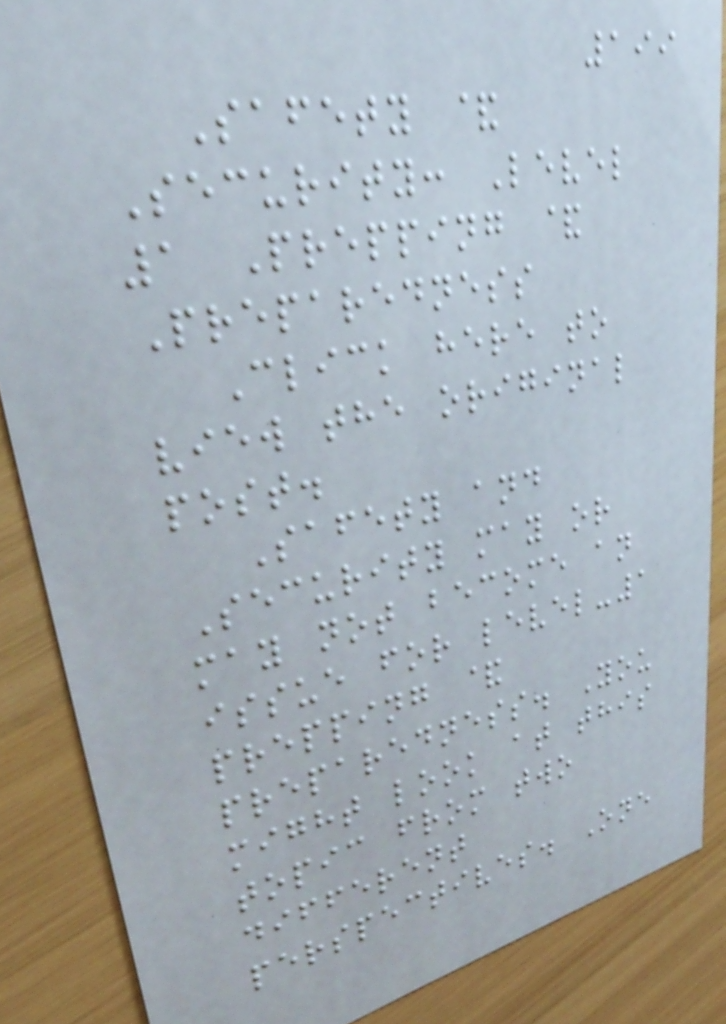199
Safety &
Security: Level
1 Prepping &
Preparedness
Click here to
view the original
post.
Safety and
Security may or
may not become an
issue for level-1
prepping &
preparedness. You
might look at this
topic from two
different
perspectives. One
